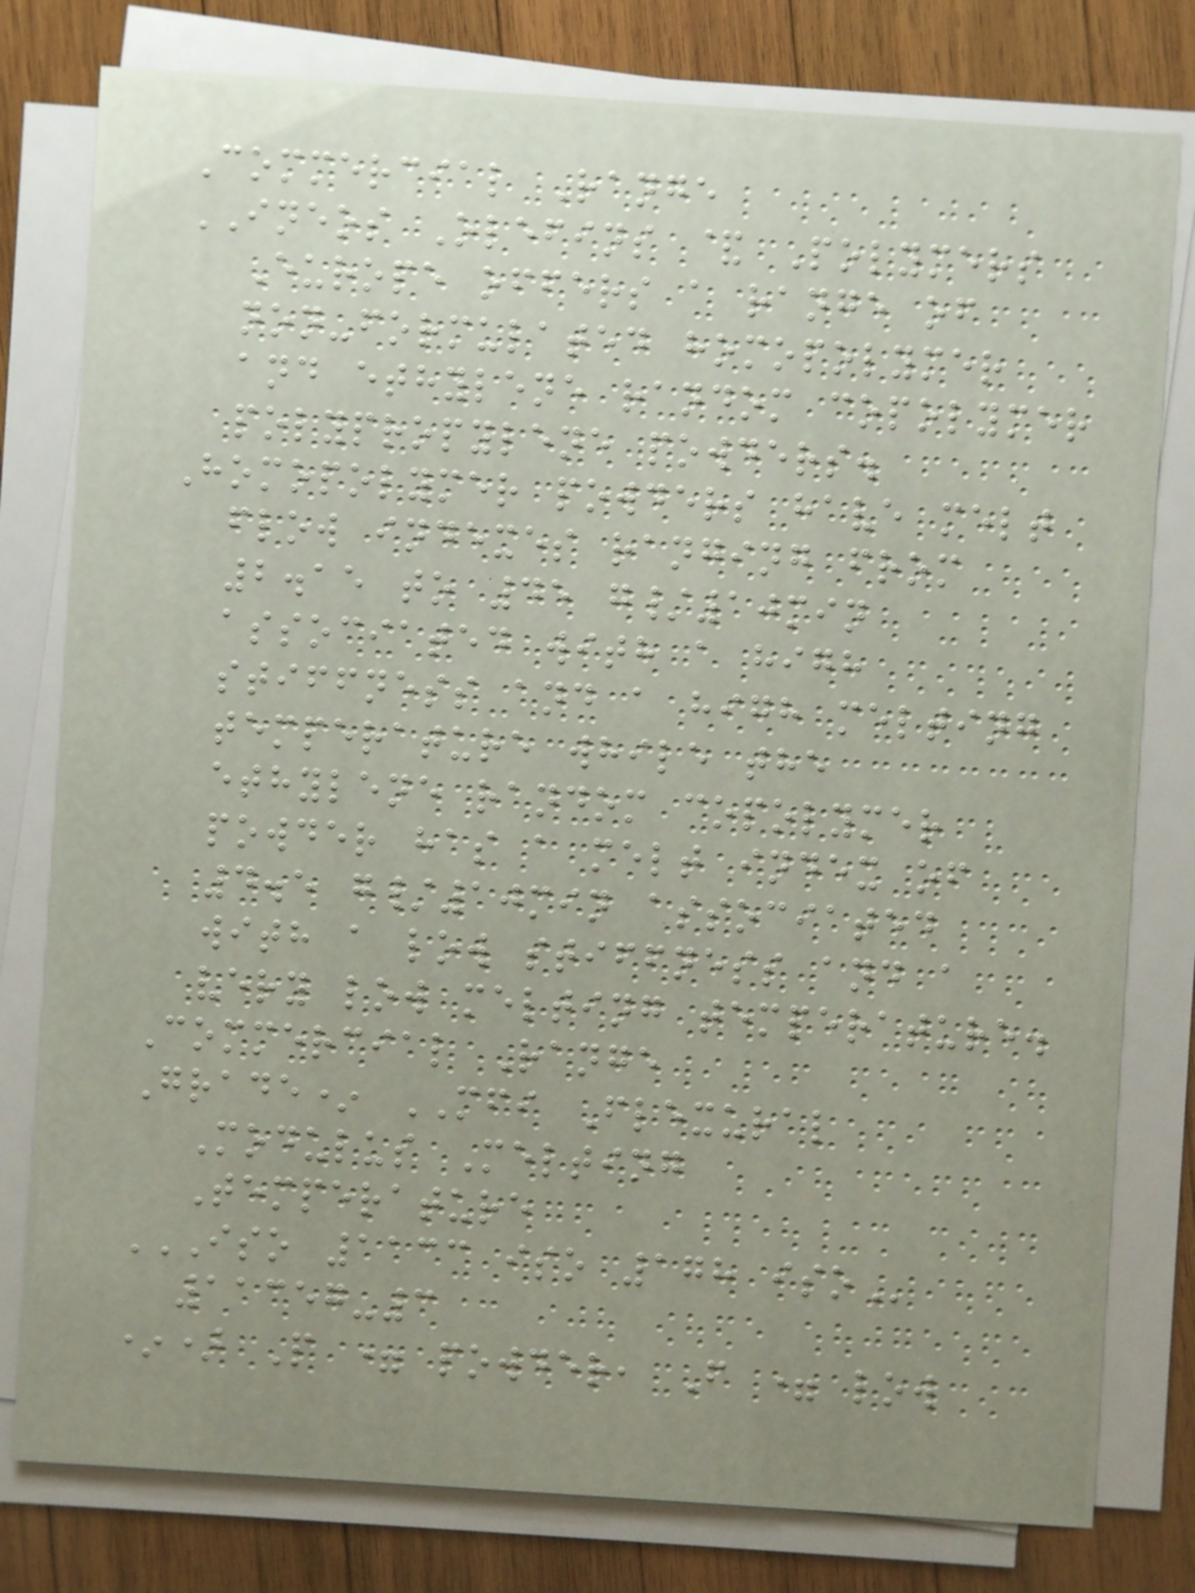Commercial Range
INEOS Olefins & Polymers
Europe offers a range of
non-formulated homopolymer
and ethylene random copolymer
polypropylene powders.
Homopolymer powders have melt
flow indexes ranging from
2.15 to 45 g/10min
associated with a high
stiffness and a high melting
temperature while the
ethylene random copolymer
powder has a melt index of
4.5 g/10min associated
with a low stiffness and a
very low melting temperature.
Commercial Range
Grade* MFI Flexural
Modulus Melting
Temperature
ISO 1133 ISO 178 ISO
11357-3
*) P = powder, F = low
